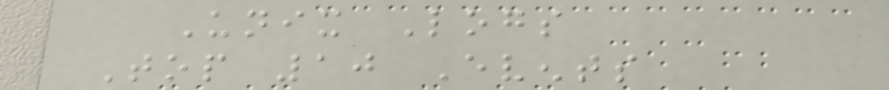Unix Logs
Top 10 Events
